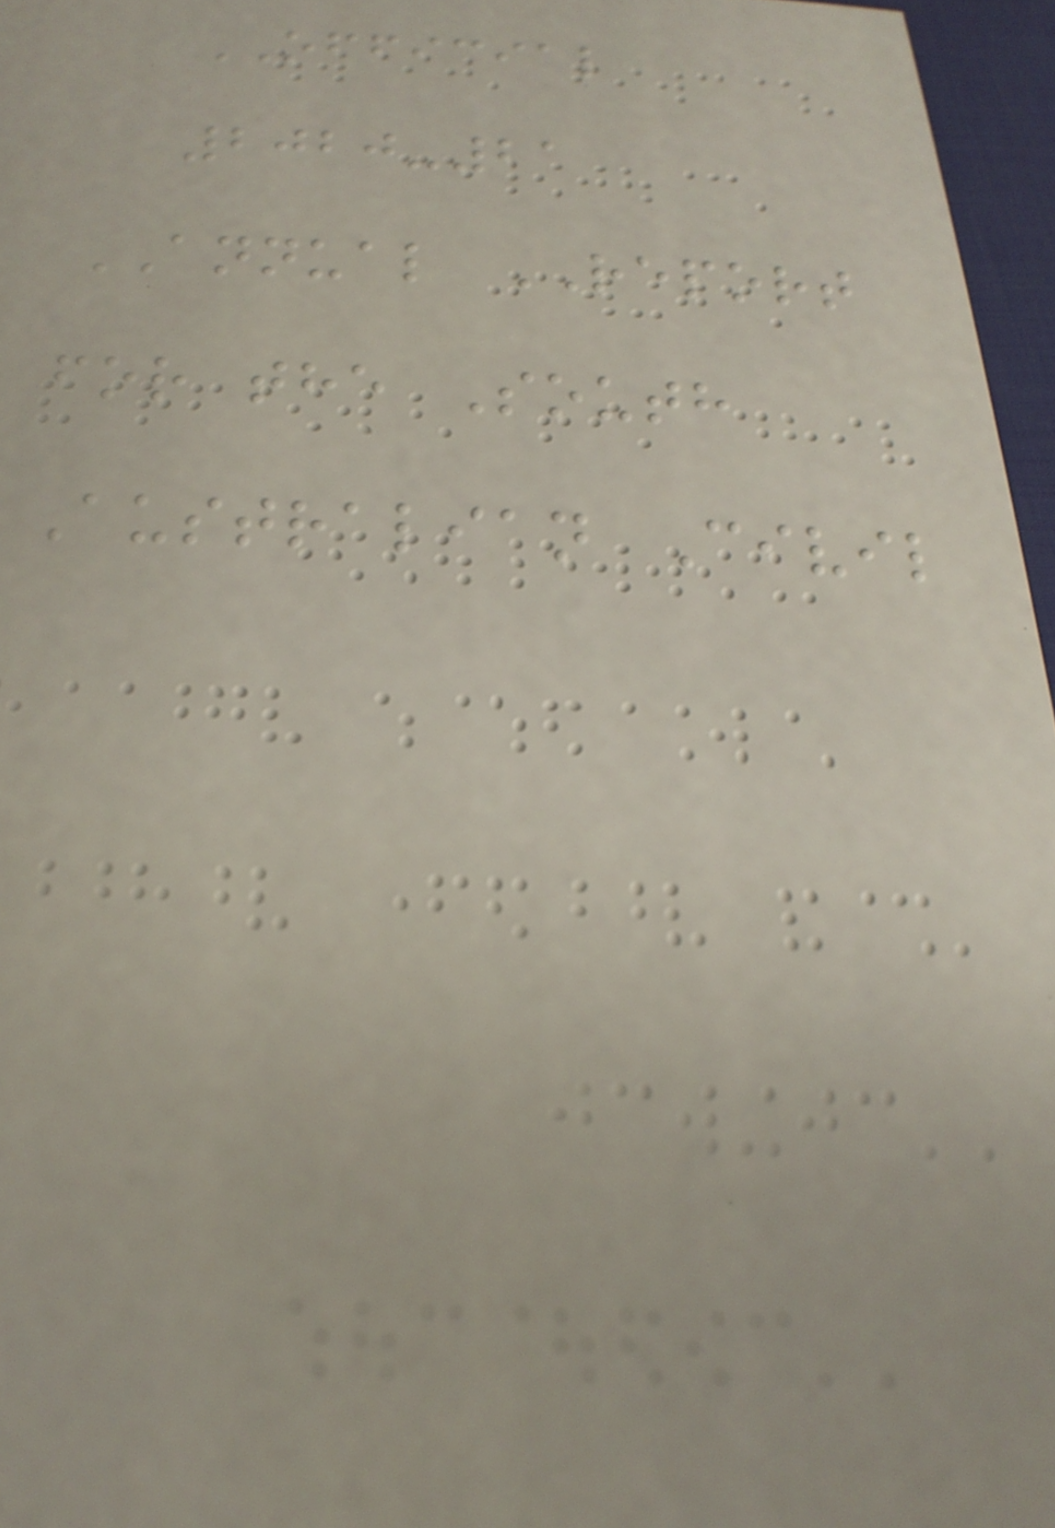OFFICIAL
2020-21
ANNUAL REPORT
for the South
Australian Civil
